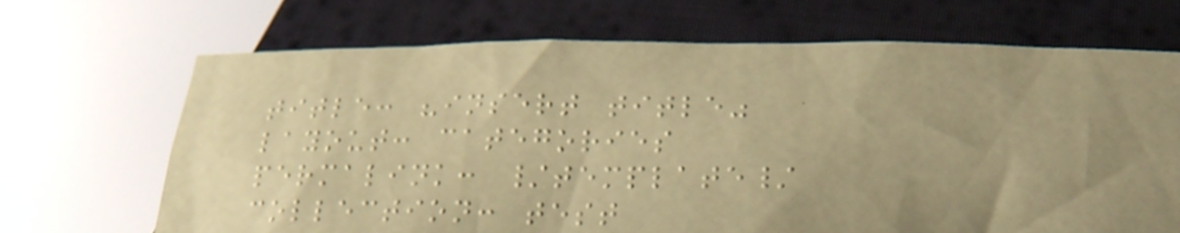title: "insert title"
layout: categories
permalink: /template/
collection: test
